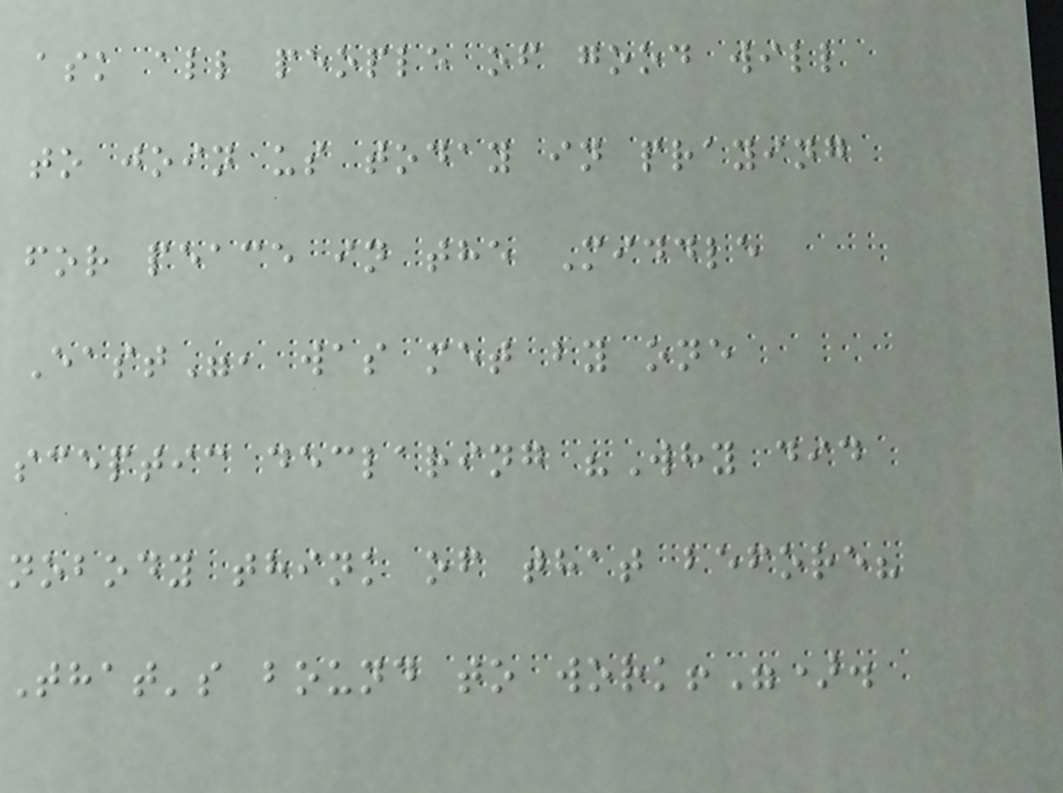ask all people of good will
to join us today in praying
for peace in the Middle
East", was met by one
sceptic declaring "Why did
nobody think of that before?
That's bound to work!").
